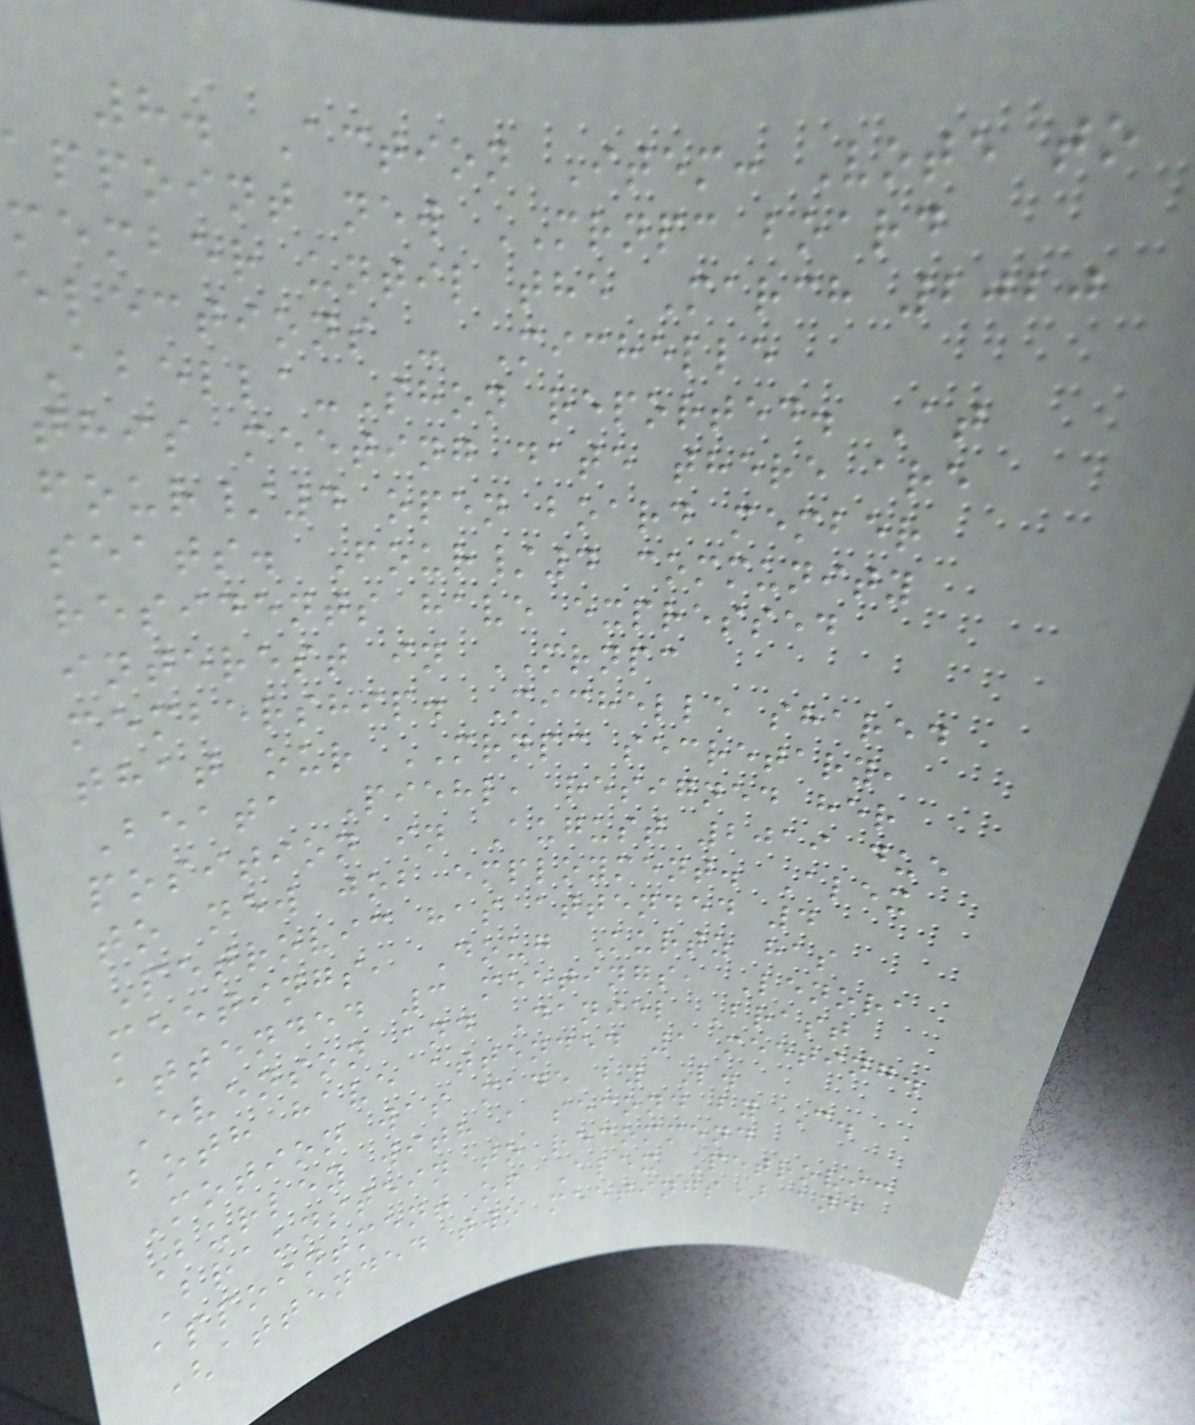8. Action Item: Vote to
appoint new MRNPC board
member until the March 2020
elections - Michelle
Abella-Shon reported. At
this meeting date there are
four/4 open board member
seats. Four/4 community
residents have expressed
interest in MRNPC
membership. Michelle shared
that our MRNPC secretary,
Beata Piehl, resigned her
position in August 2019 due
to new job employment. Alex
Petrovic has attended 4
meetings, Doug Kurtz has
attended 3 meetings, Lenora
Evenson and Daniel Brast
both have attended 1 meeting.
Motion was made by L.
Burley with a second by C.
Braunstein to recommend
appointment of Alex Petrovic
(attended two meetings) and
